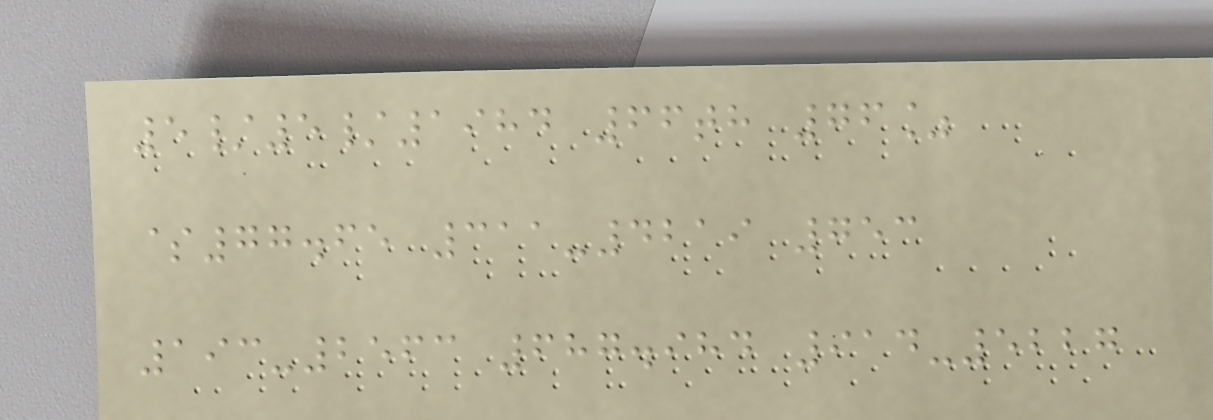5/5/1984 66th 76%
$77.65 311-4219 753
193-2563 687.984 914-5227
